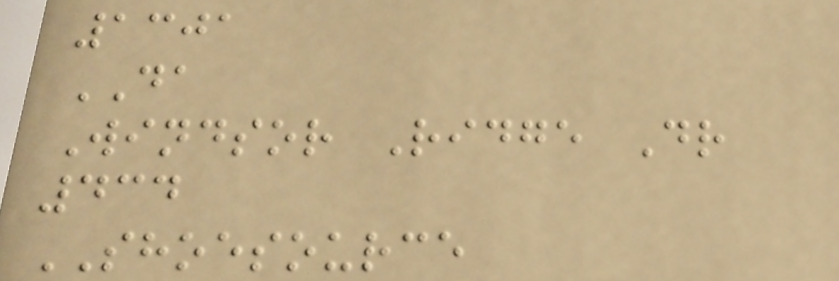1301
DA
Windsor Ridge Dr
434
SHOESOURCE
